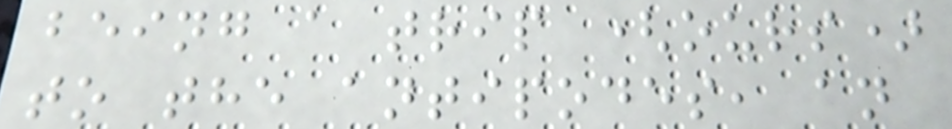being a trip (ours)
to the antipodes, an
